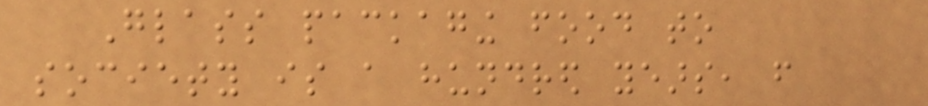Glass packaging food to
society is a hundred years, from
